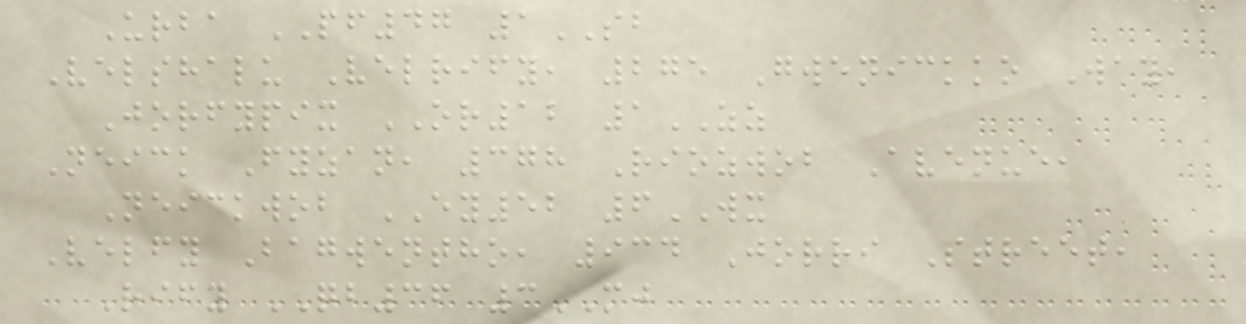Urba PF47 1SB
Velshalu Velrify, 275 Gwenickko Way,
Jorfypix OR12 1ZZ
Neick Fyzan, 378 Riozwob Avenue,
Neickwob EY52 6WX
Velfy Bagwentho, 934 Jorri Street,
Rify QB36 3MJ
